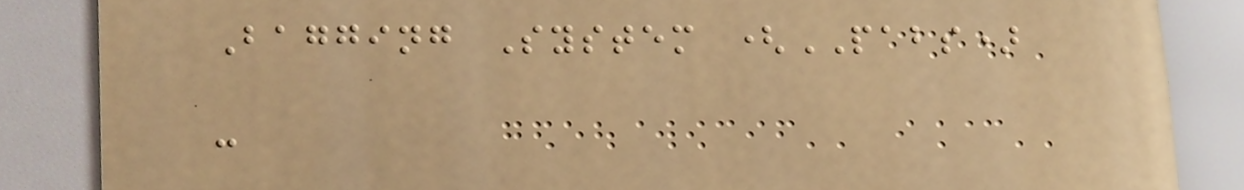Bagging System (PABS)
-
